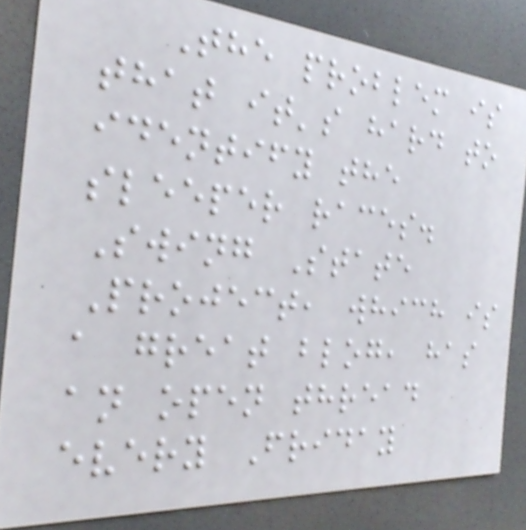The problem is
that it's hard to
identify the
sleeper races.
Swing State
Project, which is
a great blog, has
an open thread
every Friday
